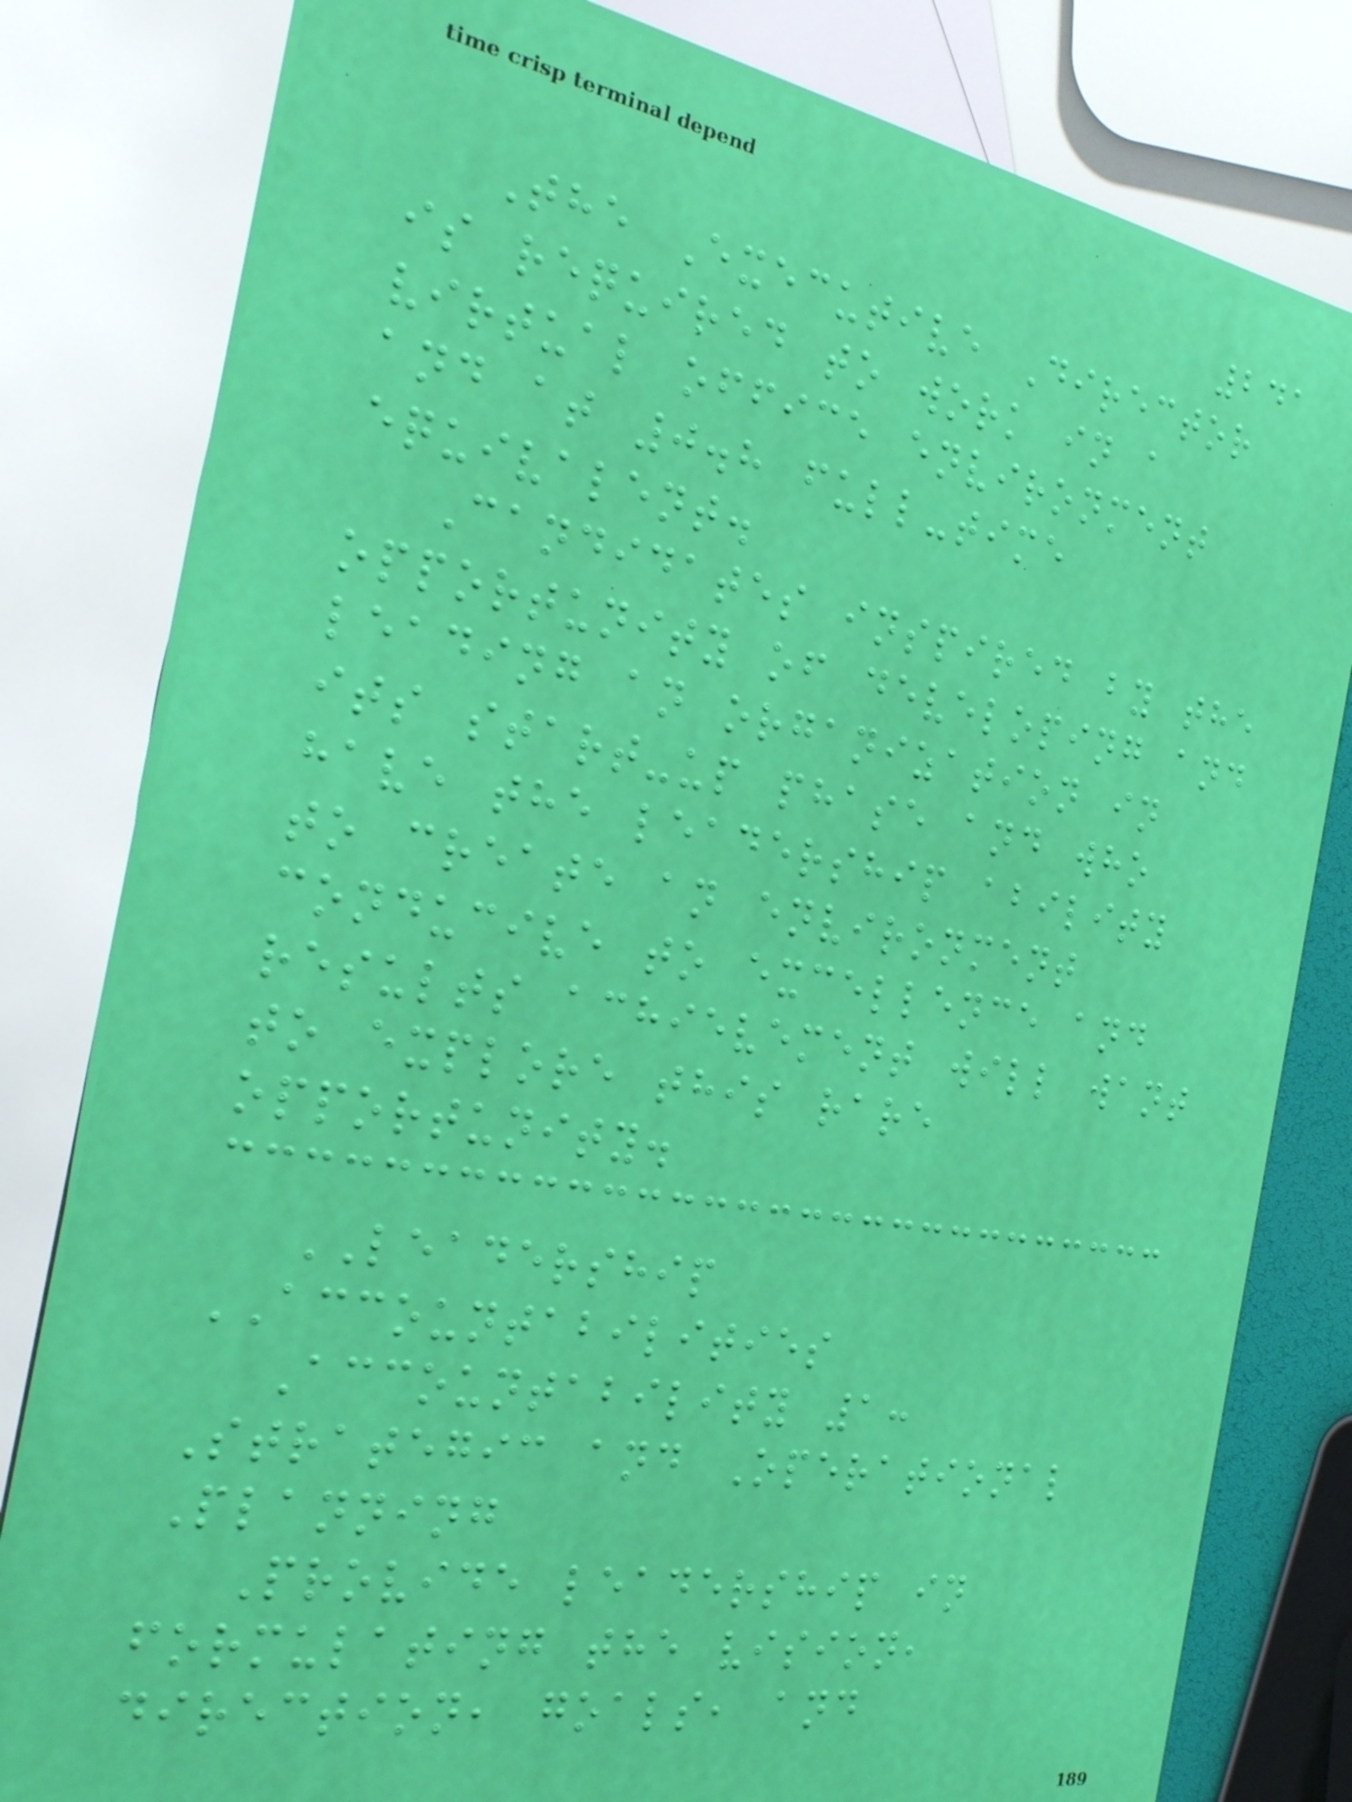241
The Executive Director
is required to work in a
virtual office environment
and at 0.8 full-time
equivalent.
Candidates inspired by the
opportunity of developing and
leading an organization in
its start-up phase and who
have the leadership ability
to create an environment
conducive to excellence and
results achievement will want
to explore this rare
opportunity.
LEADERSHIP
ACCOUNTABILITIES
Accountability 1:
Strategic and Operational
Planning
Provide leadership in
formulating the vision,
direction, goals, and
